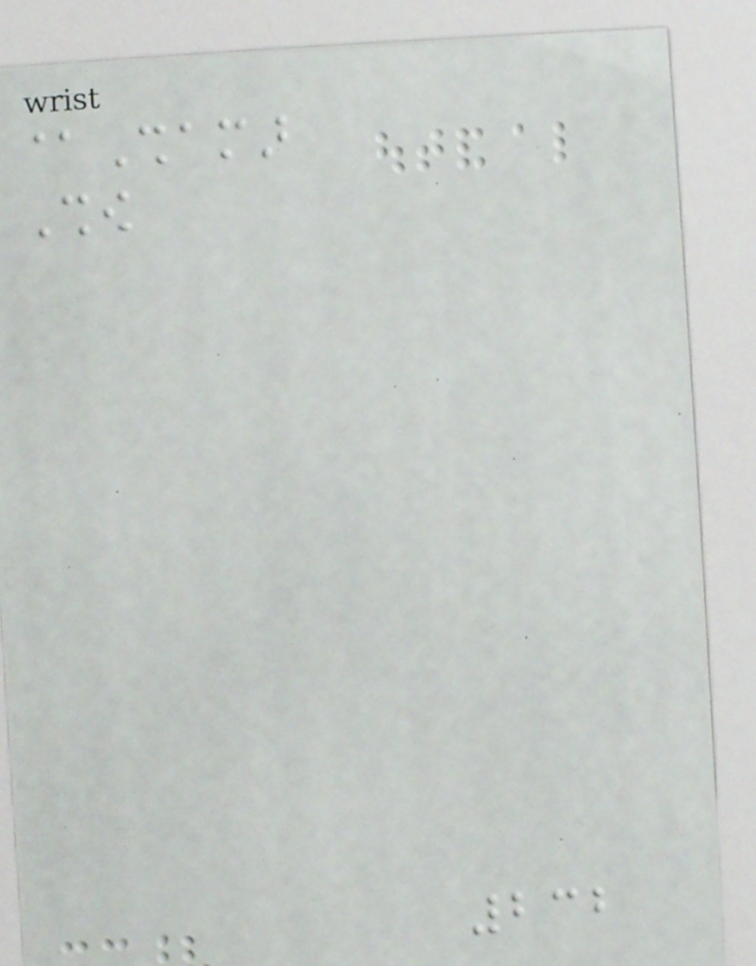@Shamar
Show
232
